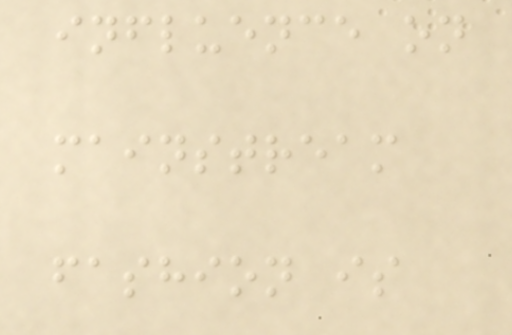influence on
mainstream
fashion is
